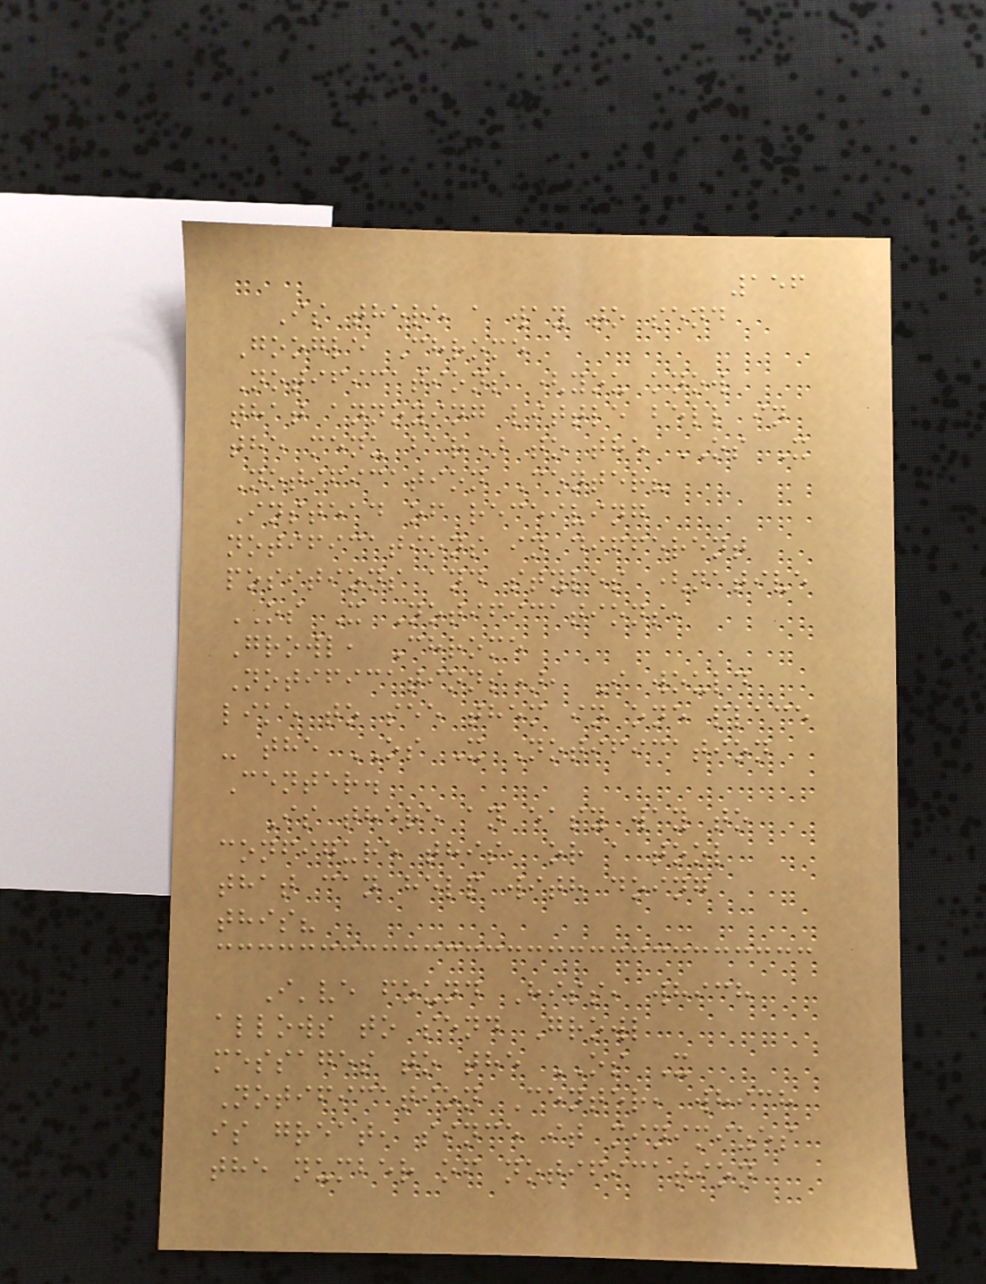156
Is there a way to send
Google Chrome
Notifications (you know
that annoying little bell in
the menu bar) to the OS X
Notification Center?
Instead of receiving
notifications in different
positions and styles (native
OS X Notifications,
Growl, Chrome
Notifications), I would
like to see them in one place
- the OS X Notification
Center.
Is there an easy way to
configure this, or a tool
that can help with doing
this?
I've found Hiss, which
allows to send Growl
messages to the OS X
Notification Center, which
is great, since it minimizes
the number of notification
